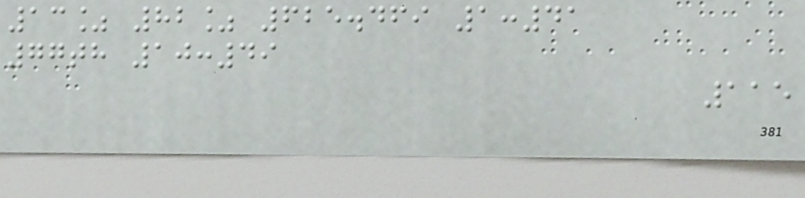13% 82% 625.469 1:41
77th 10:49
115
